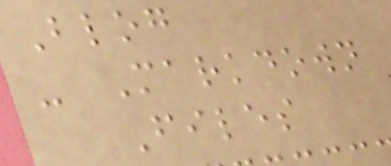Blog
- Markdown
Files
